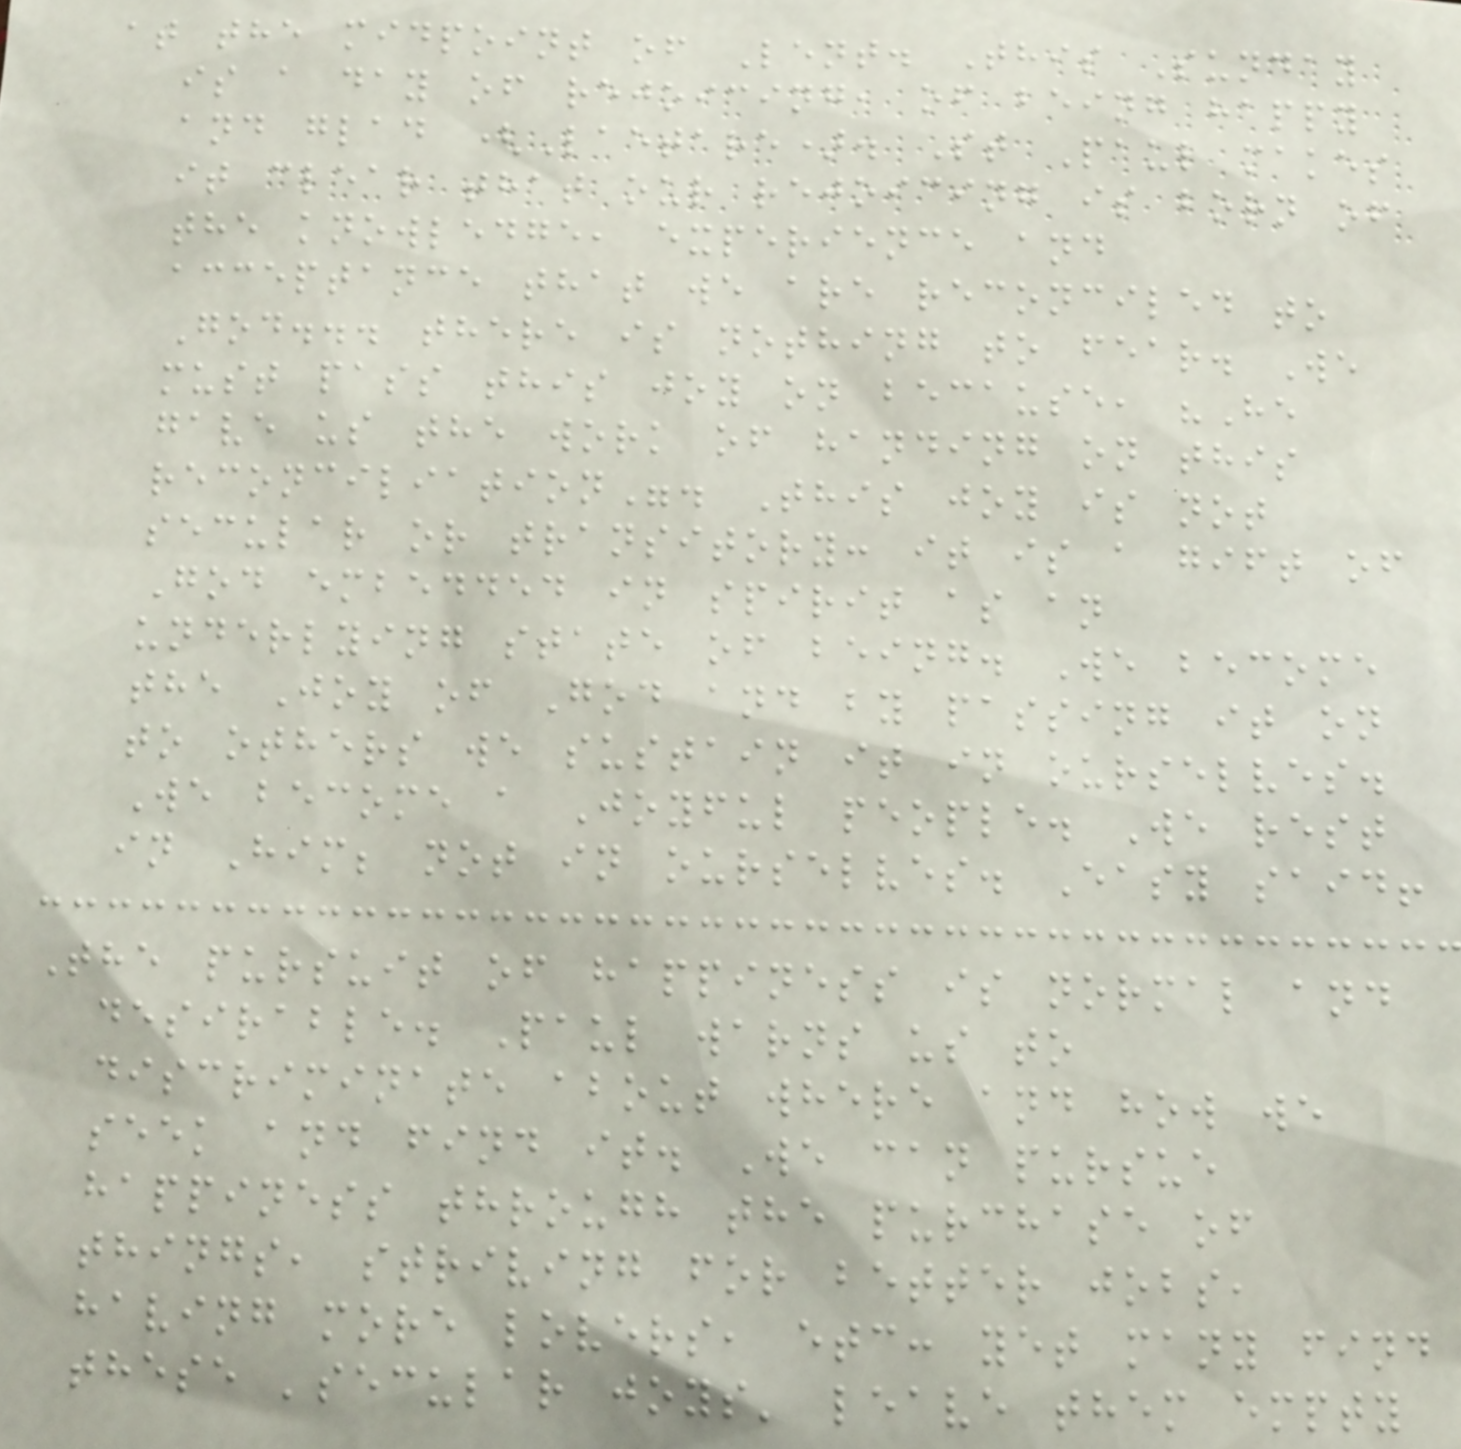at the midpoint of Lent. This Sunday
is a day of rejoicing, of being happy
and glad (Laetare). St Paul makes
it clear that our rejoicing is born of
the knowledge, experience and
acceptance that we are reconciled to
God... there is nothing to fear. We
must pass this joy on because, "He
gave us the work of handing on this
reconciliation". This joy is not
secular or transitory: it is a gift of
God embedded in spirit as an
underlying state of being. We become
the Joy of God and by passing it on
to others we sustain it in ourselves.
We become a Joyful people. We rest
in Him; not in ourselves. Easy said!
The pursuit of happiness is normal and
desirable. Paul warns us to
discriminate about where and how we
seek and find it. We can pursue
happiness through the purchase of
things, striving for better jobs,
having more lovers, etc: yet many find
these 'secular joys' leave them empty
